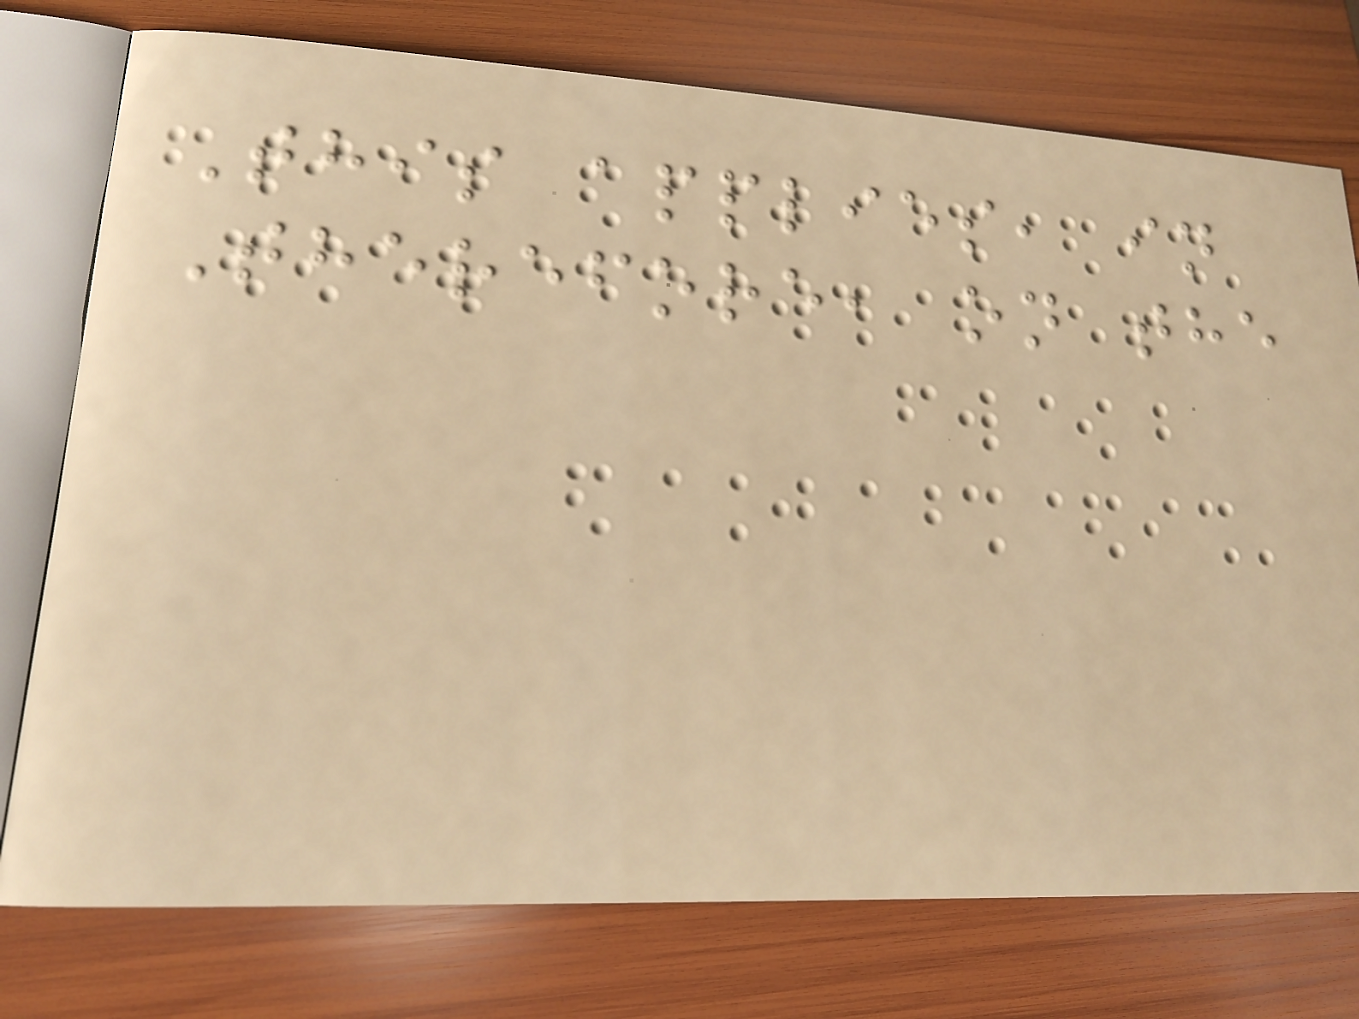This applies, in
Therefore, on the
